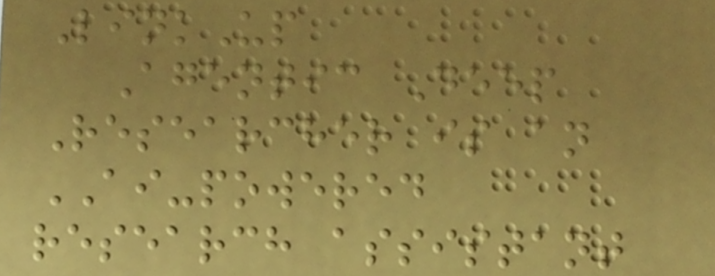LinkUp
Agentic Deep
Researcher is an
AI-powered
research assistant
